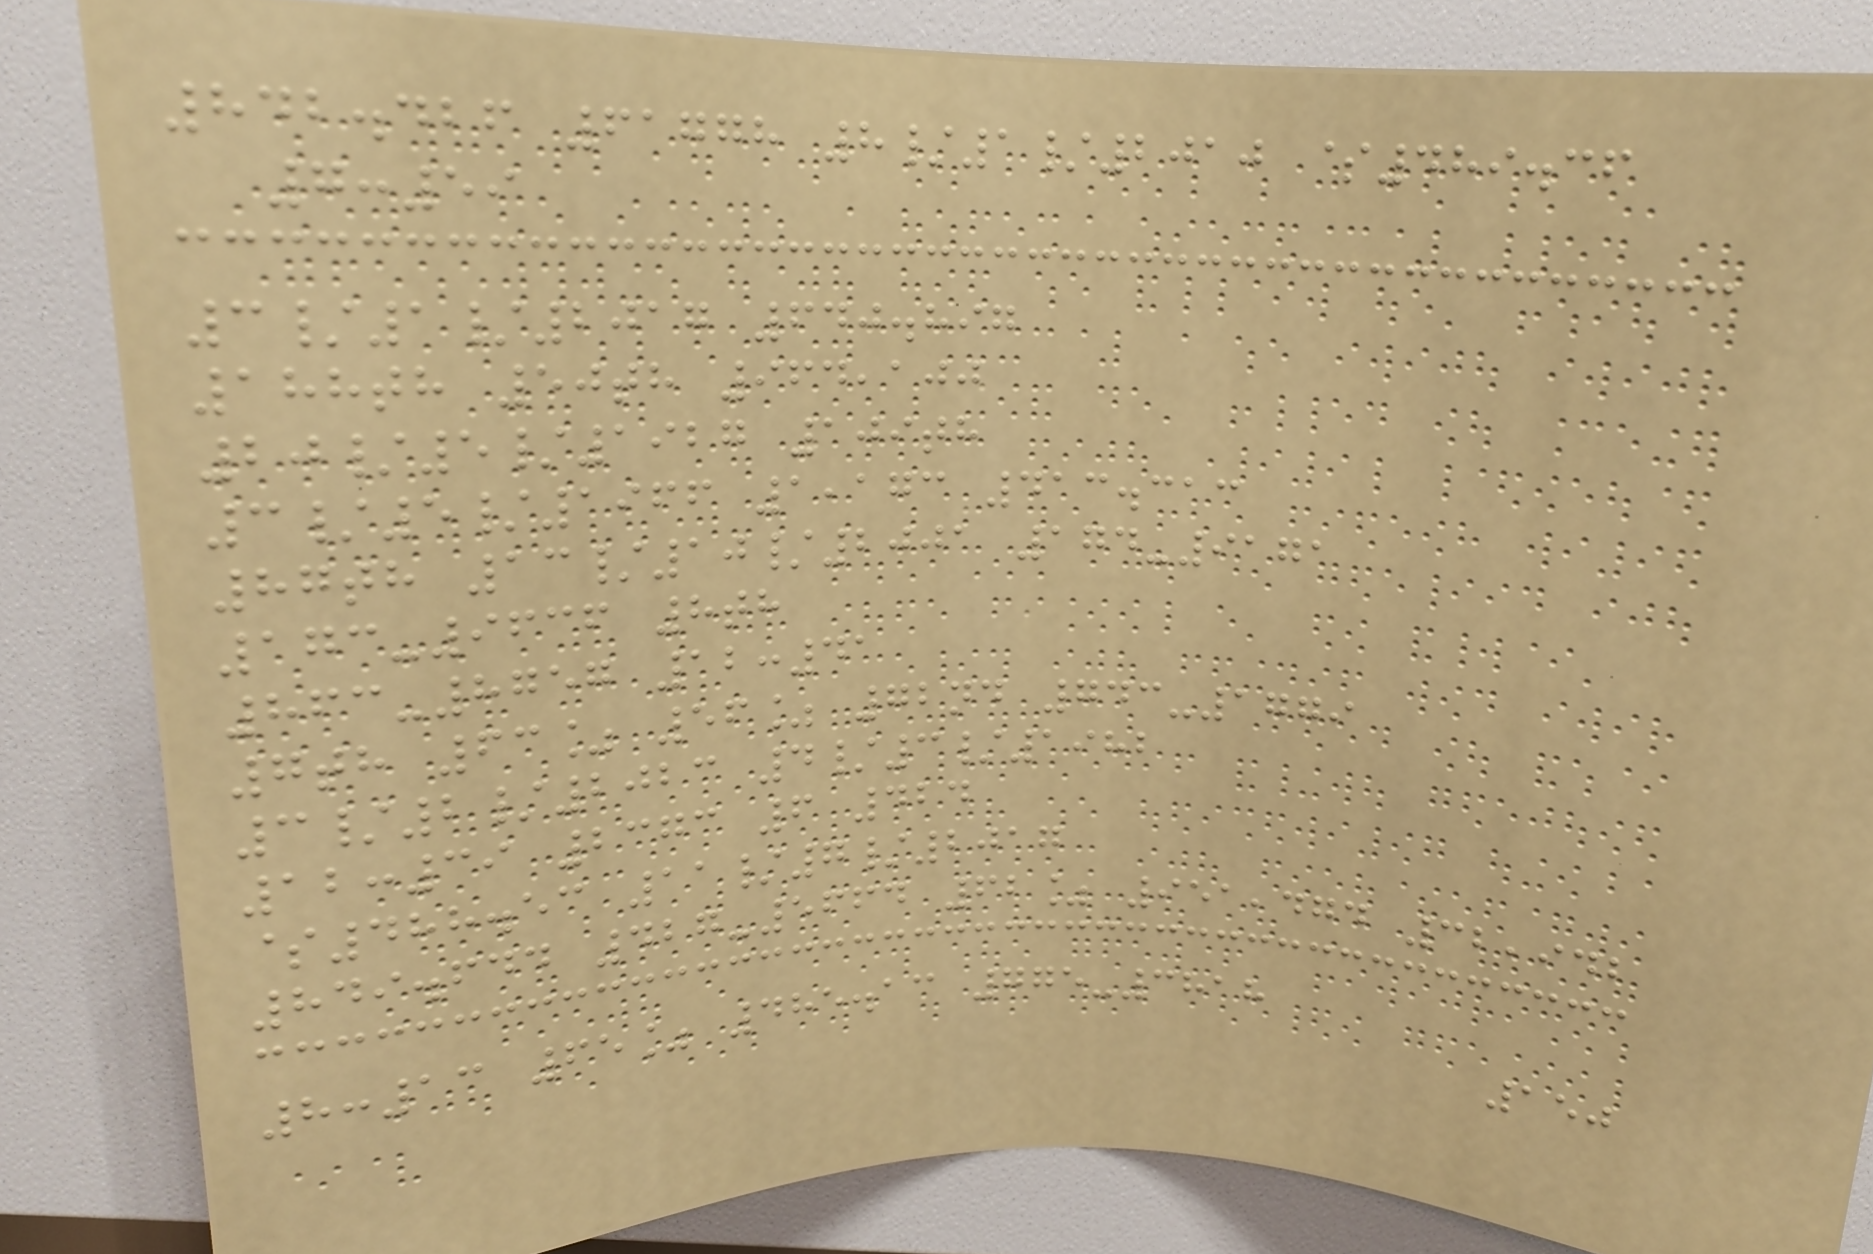842.426 61778 8/1/2010 $489.36
7:59
3/1/2017 640.897
188th 50th 964,100
20/5/1927 109th
3/5/1966 1,173 413.313
87th 13/10/2001 174-9171
173-9636 8th
863-8757 12:41
7th 63% 56% 72nd 743-1779
3/2/2023 4/3/1982
12:39 2373 6 424
$488.53 11/7/2017
849.644 427-5664 62% 951,474 32,942
8:13 65% 485.13 775-3818
150
